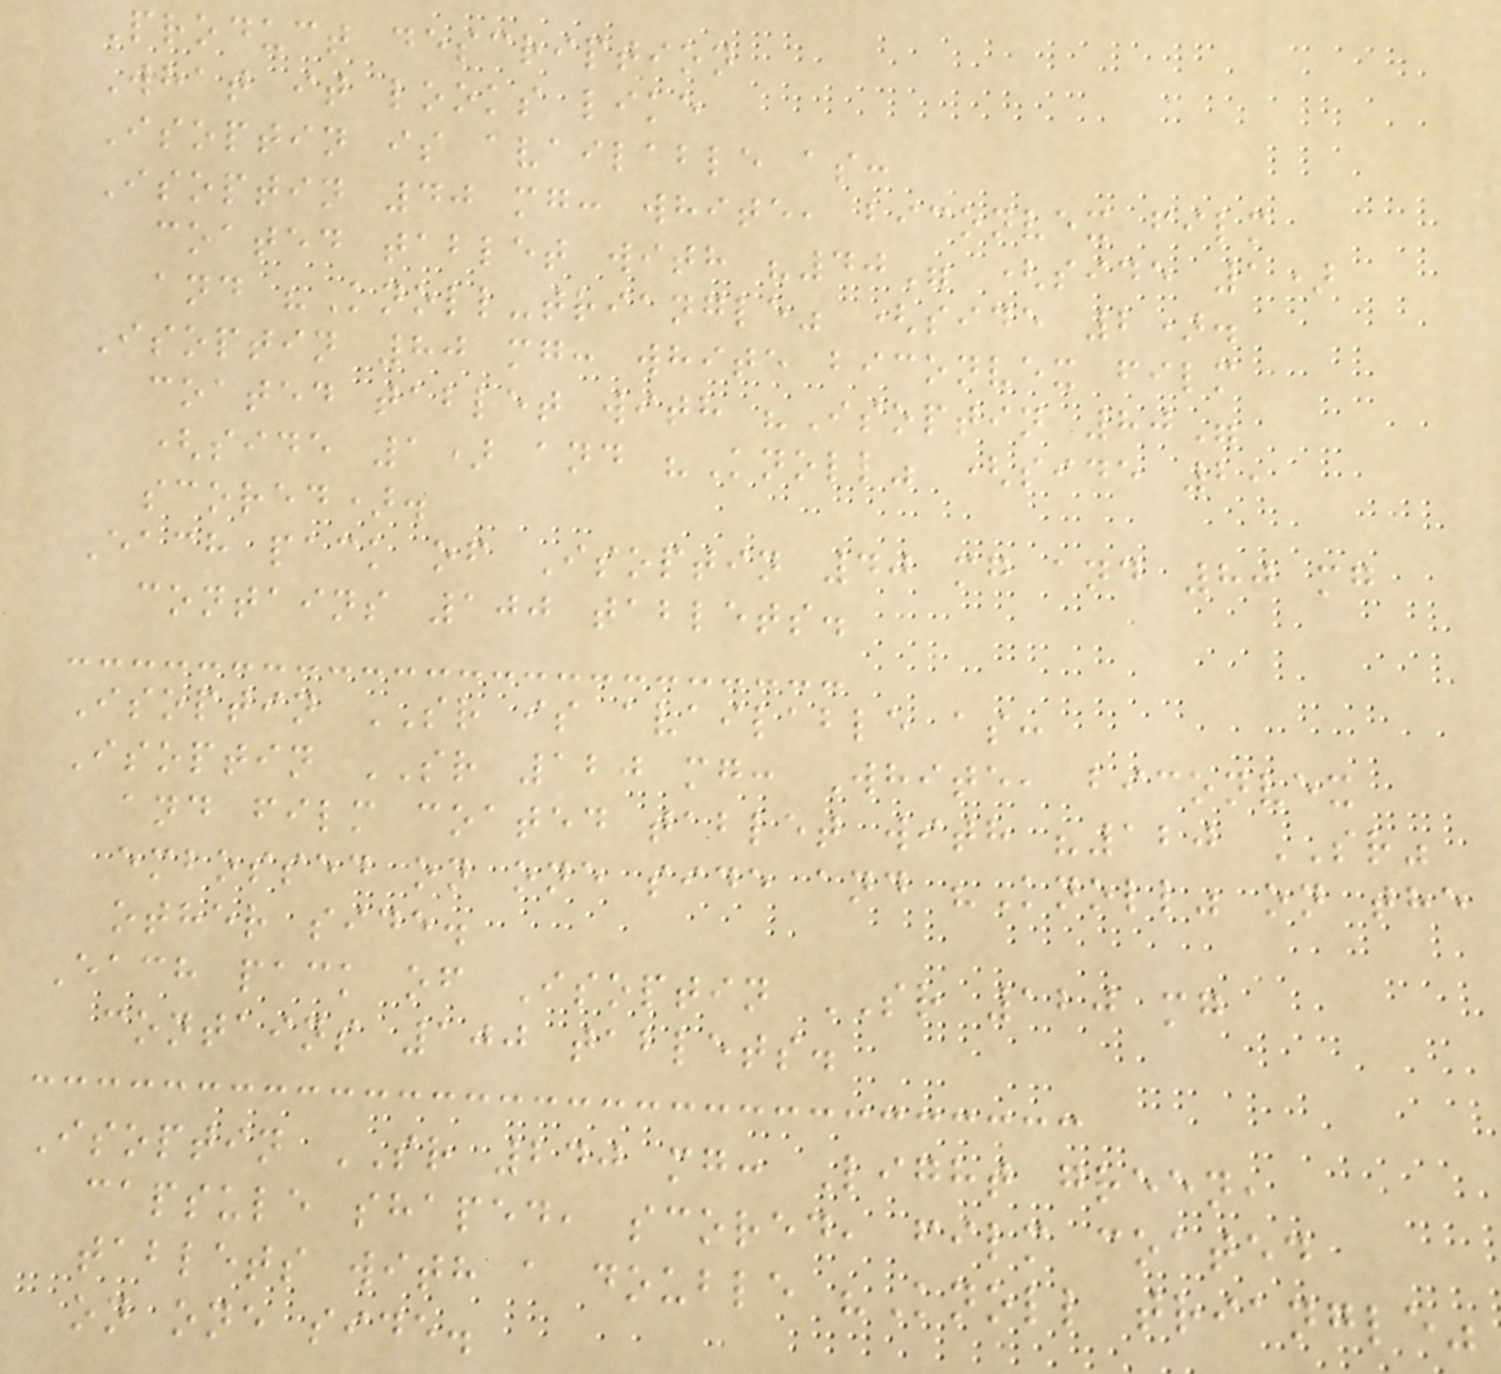Product description
What it looks like
Isoptin is available as:
Isoptin 40 mg: white, biconvex film
coated tablet with "40" (side 1)
and "Knoll-triangle" (side 2).
Isoptin 80 mg: white biconvex film
coated tablet with "Isoptin 80"
(side 1) and "Knoll" (side 2,
scored).
Each pack of Isoptin 40 mg and 80 mg
contains 100 tablets.
Isoptin SR is available as:
Isoptin SR 120 mg: White, biconvex
and film coated tablet with "120 SR"
embossed on one side and "Knoll" on the
other side.
Each pack of Isoptin SR 120 mg
contains 100 tablets.
Isoptin SR 240 mg: Light green,
capsule shaped, scored, film coated
tablets with a double "Knoll triangle"
on one side.
